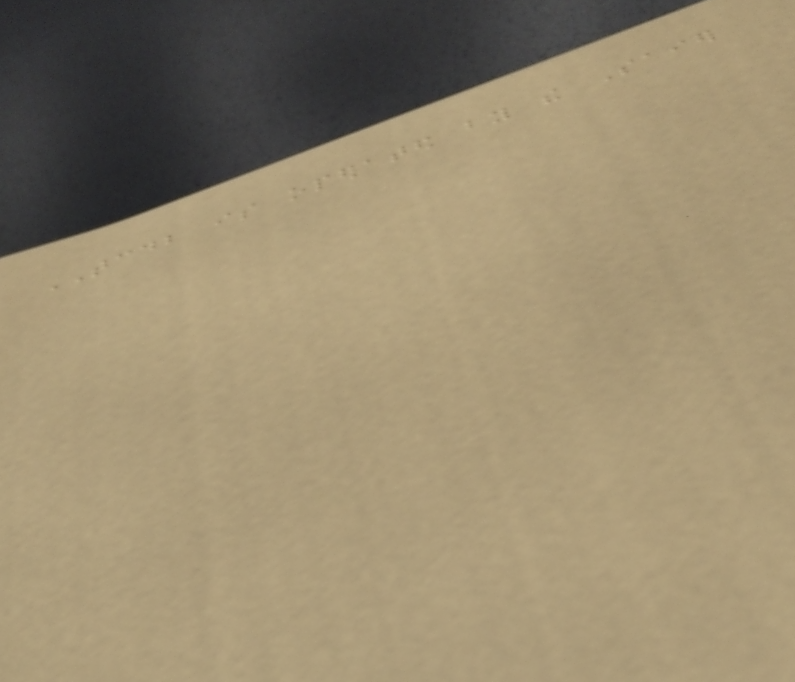TCDB is operated by the Saier
